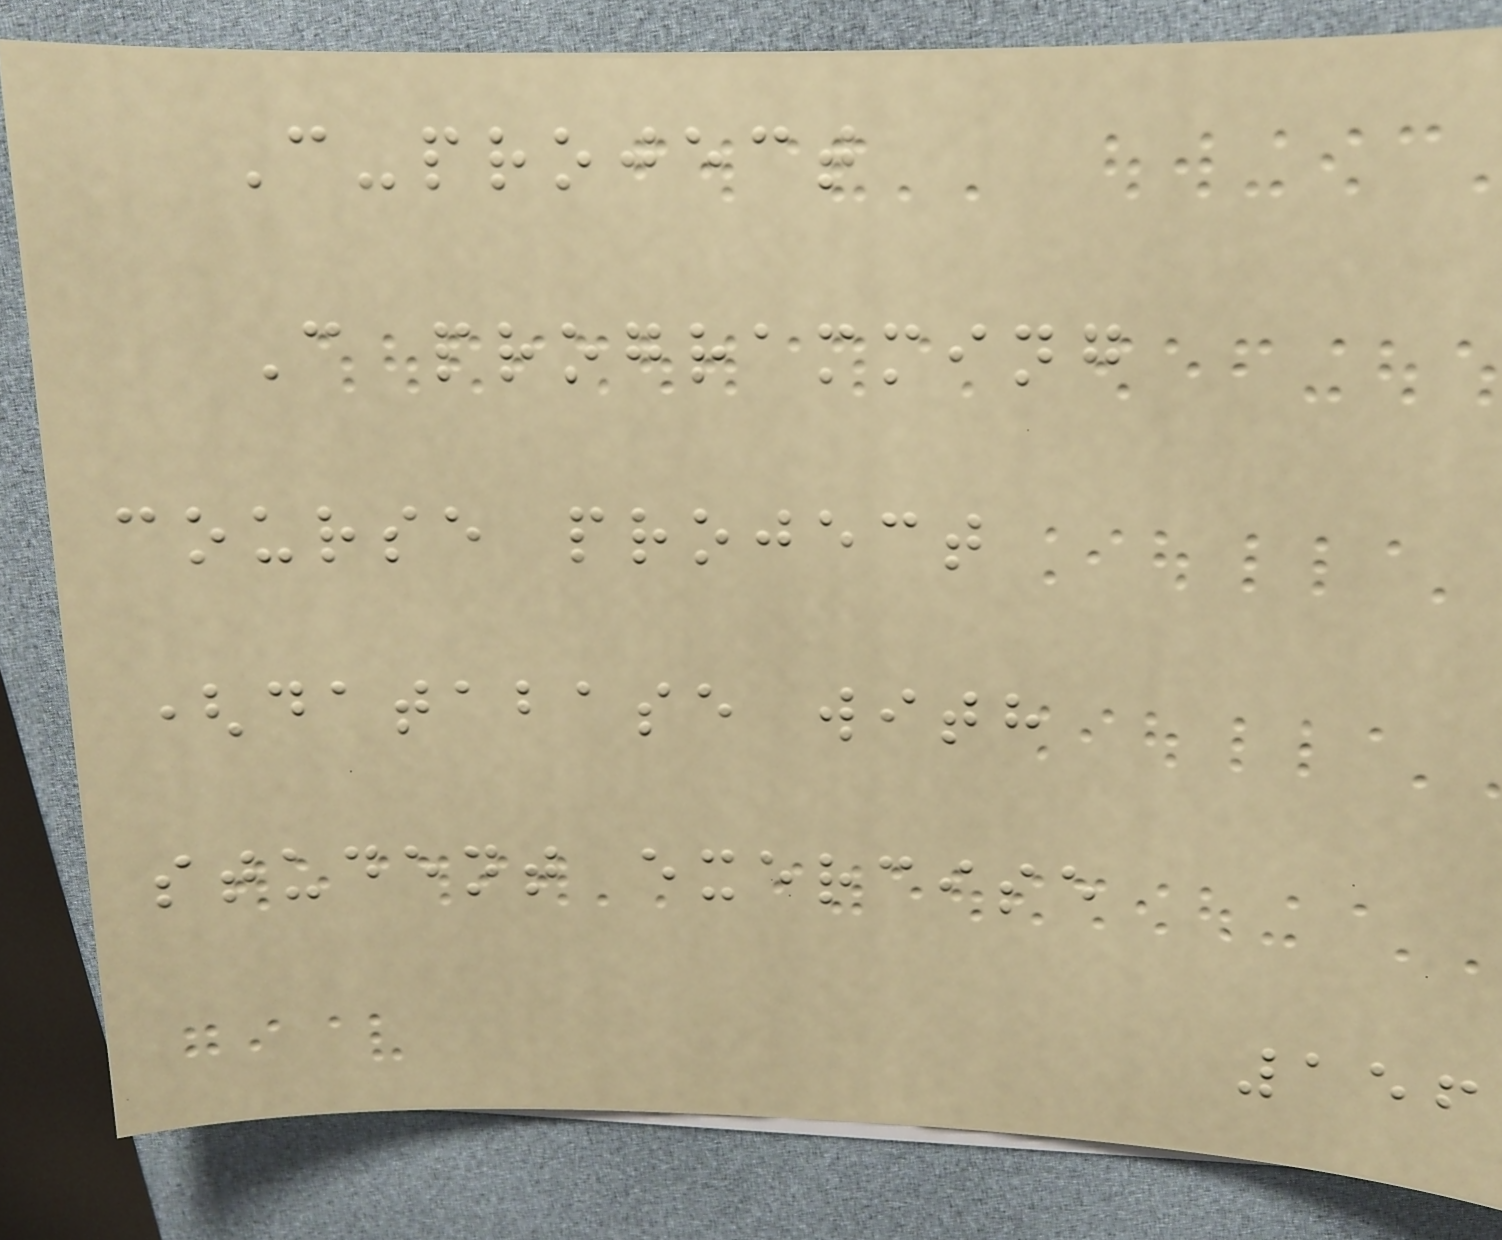C-project
C programming
course project
(database with
student exercise
156
